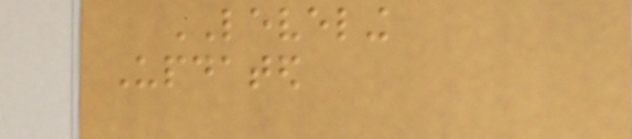LEVELING
Updated
